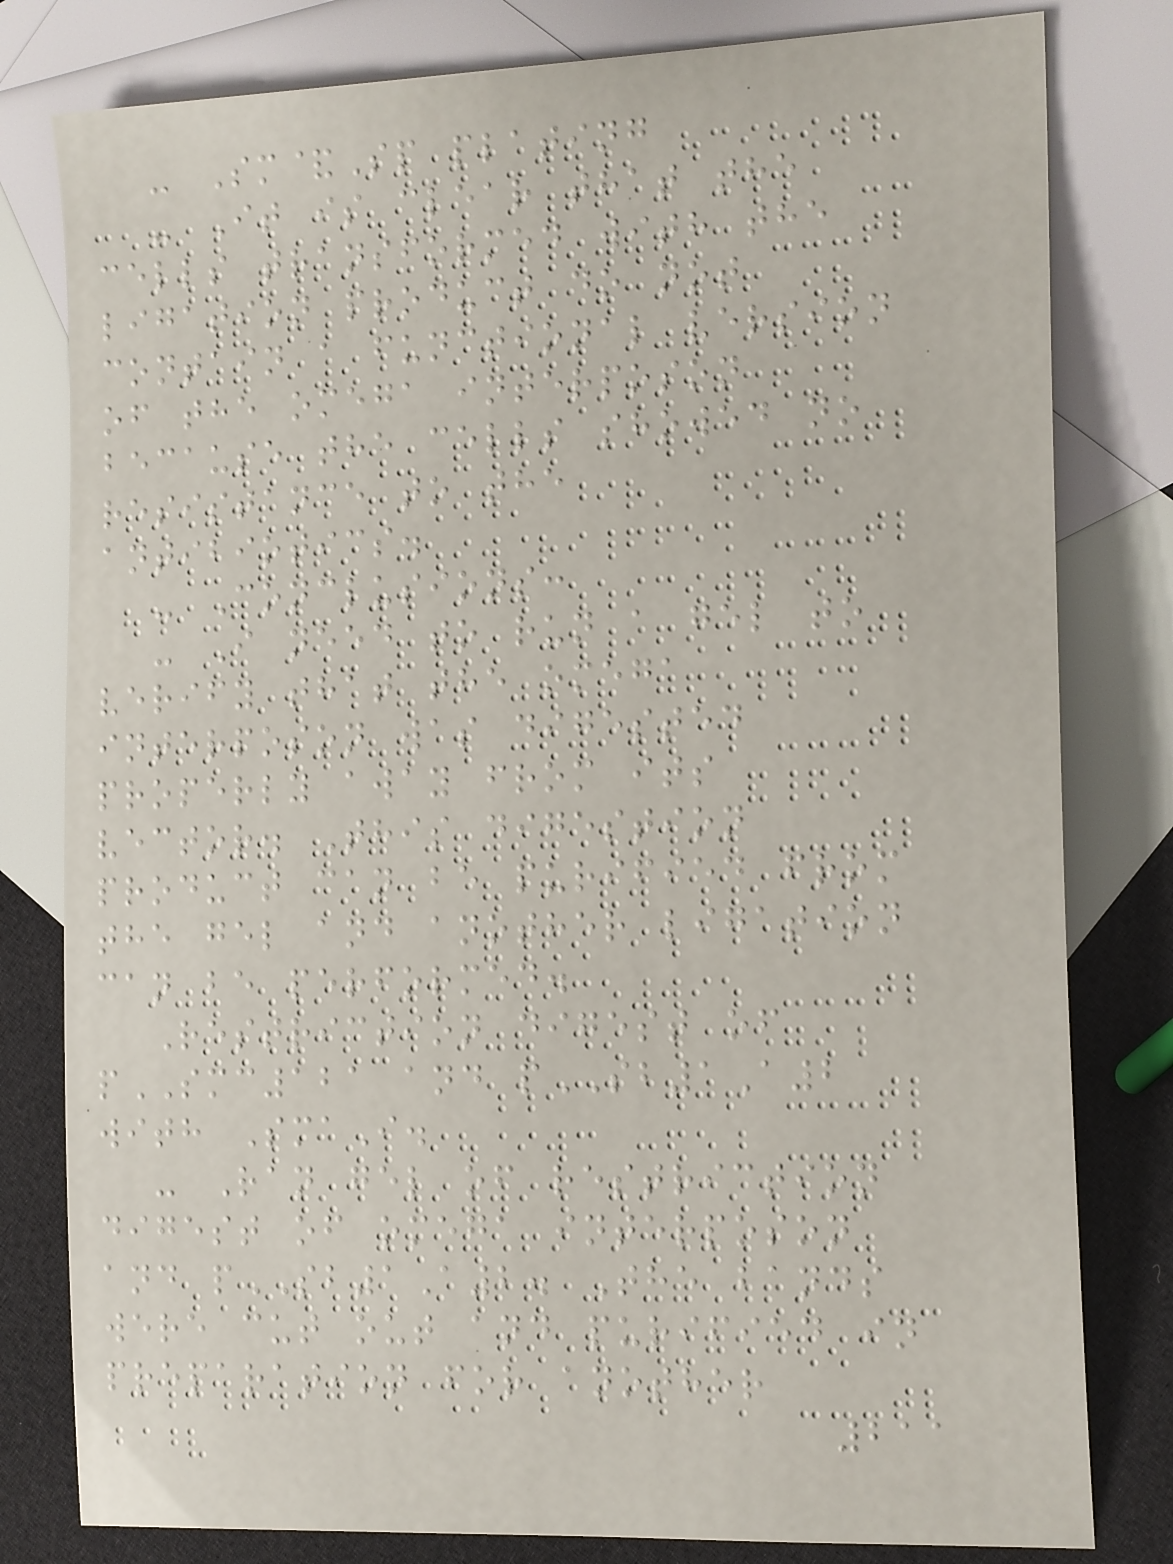- Sm&Sp plating
- It is clear that the
cells transformed with the
ligation product do not
contain a functional version
of the omega interposon
because the cells showed no
resistance to the
antibiotics.
- Conclusions:
- I need to run a gel to
verify that the omega
interposon was digested
properly away from its
vector. This digestion
product can be purified from
the gel and another ligation
can be performed.
Restriction digest of
pSMC121 and pSB1A2
with SmaI.
- Ran gel of restriction
digest of omega interposon
and pSB1A2. The bands
were cut out and purified in
preparation for another
211
